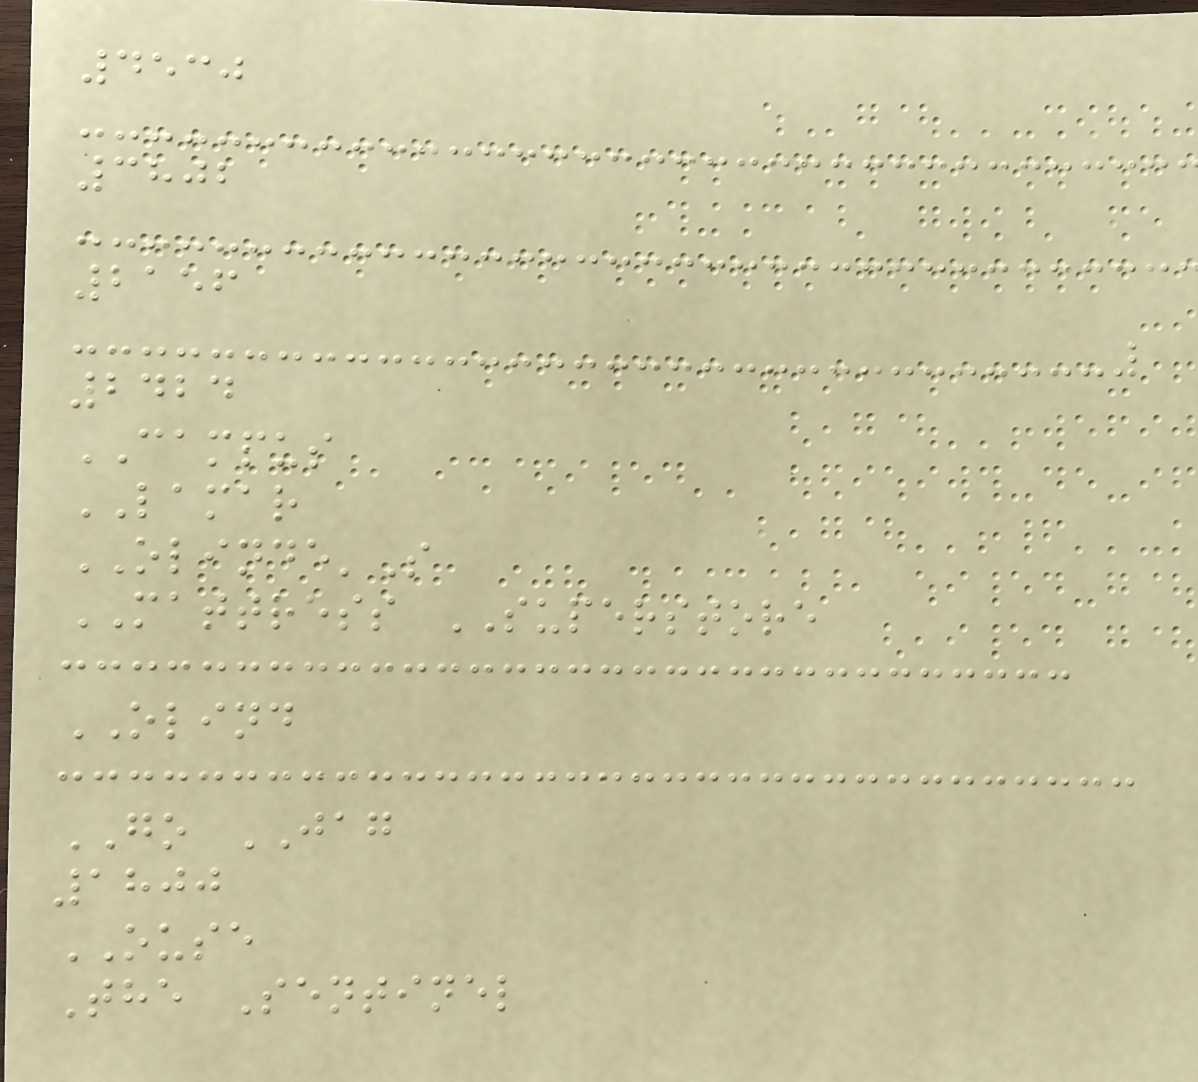4530
3802
2156
2424
CAMPUS
LAMAR
OLINDE'S
MATTRESS SUPERSTORE
OLIND
GO JAG
1800
OUSE
The Sentinel
